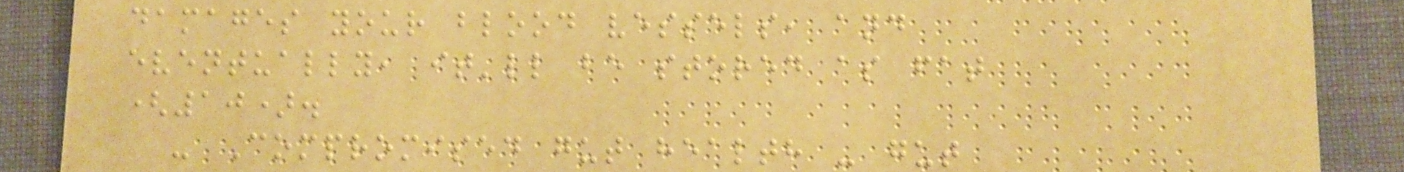damages your blood vessels, and
eventually, it'll be stored as fat
(10).
- Compromised gut health - gut
